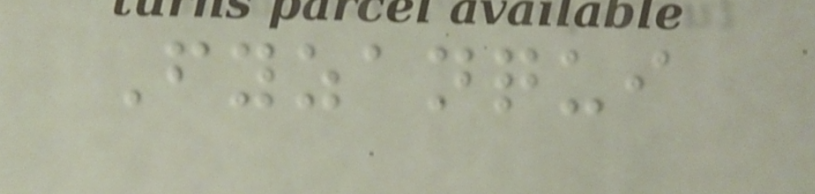Fyzanqui
